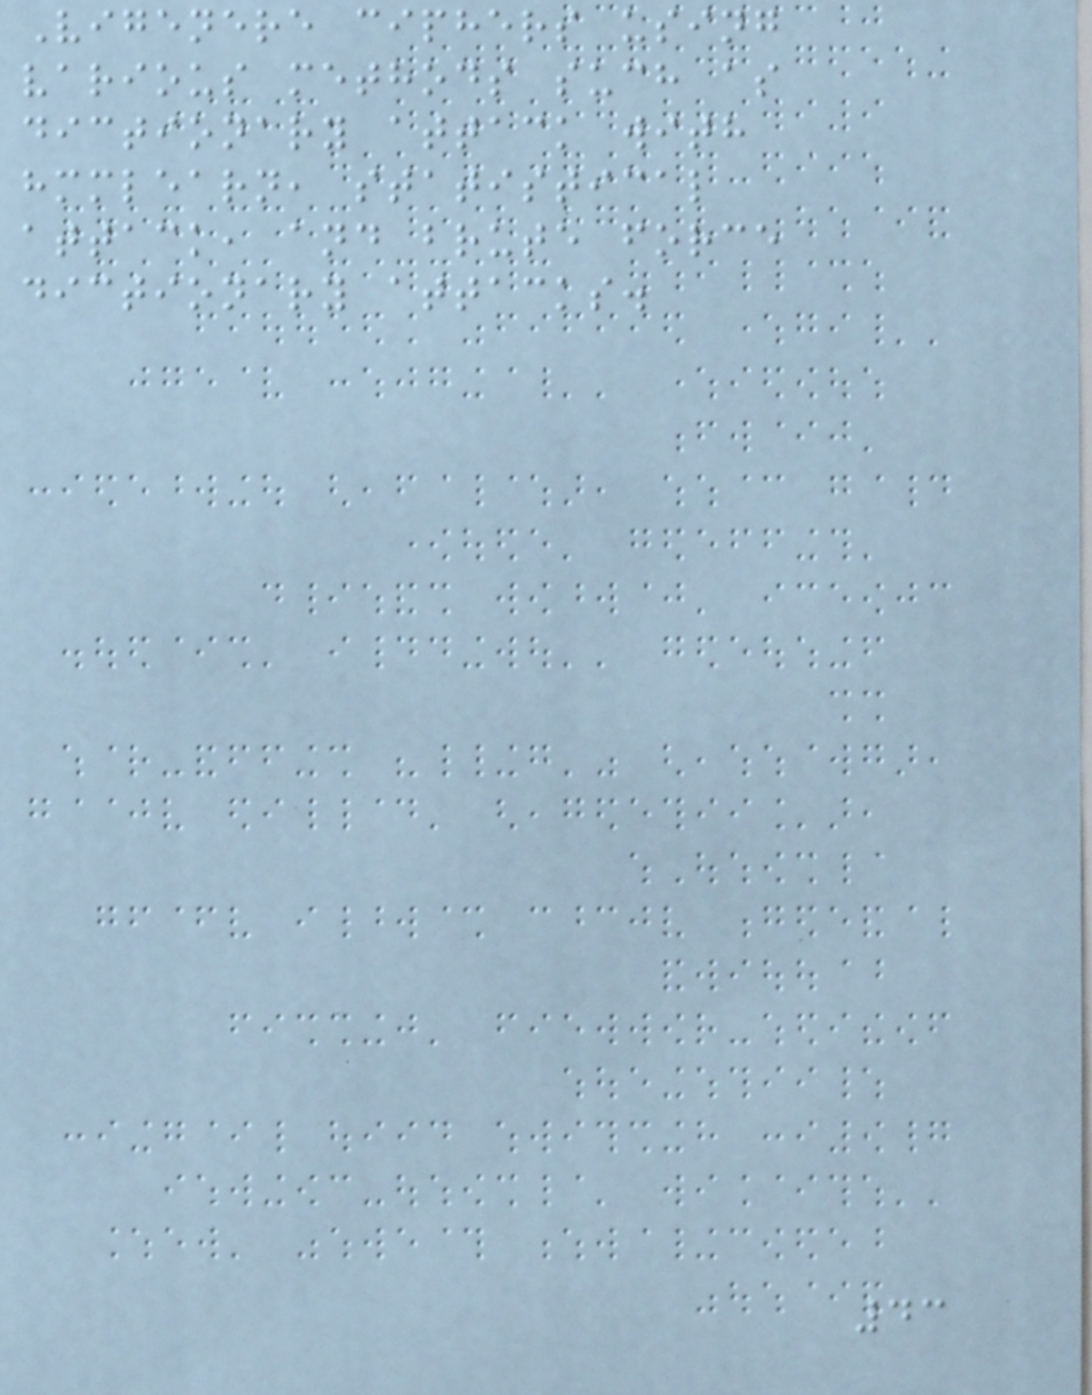Vigenere ciphers using
various methods such as
dictionary attack with
hmmlearn, statistical
attack, and brute force
dictionary attacks.
43
